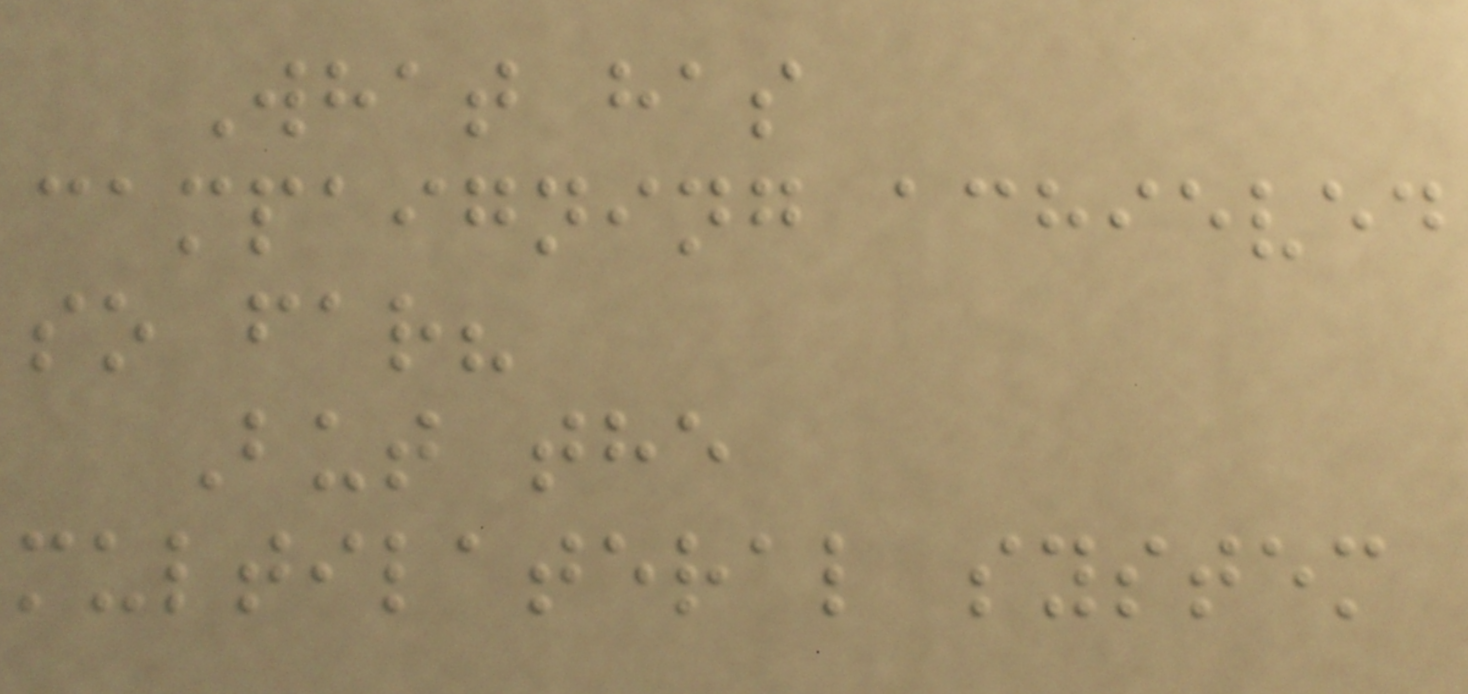What has
campaigning achieved
so far?
But the
multilateral system
